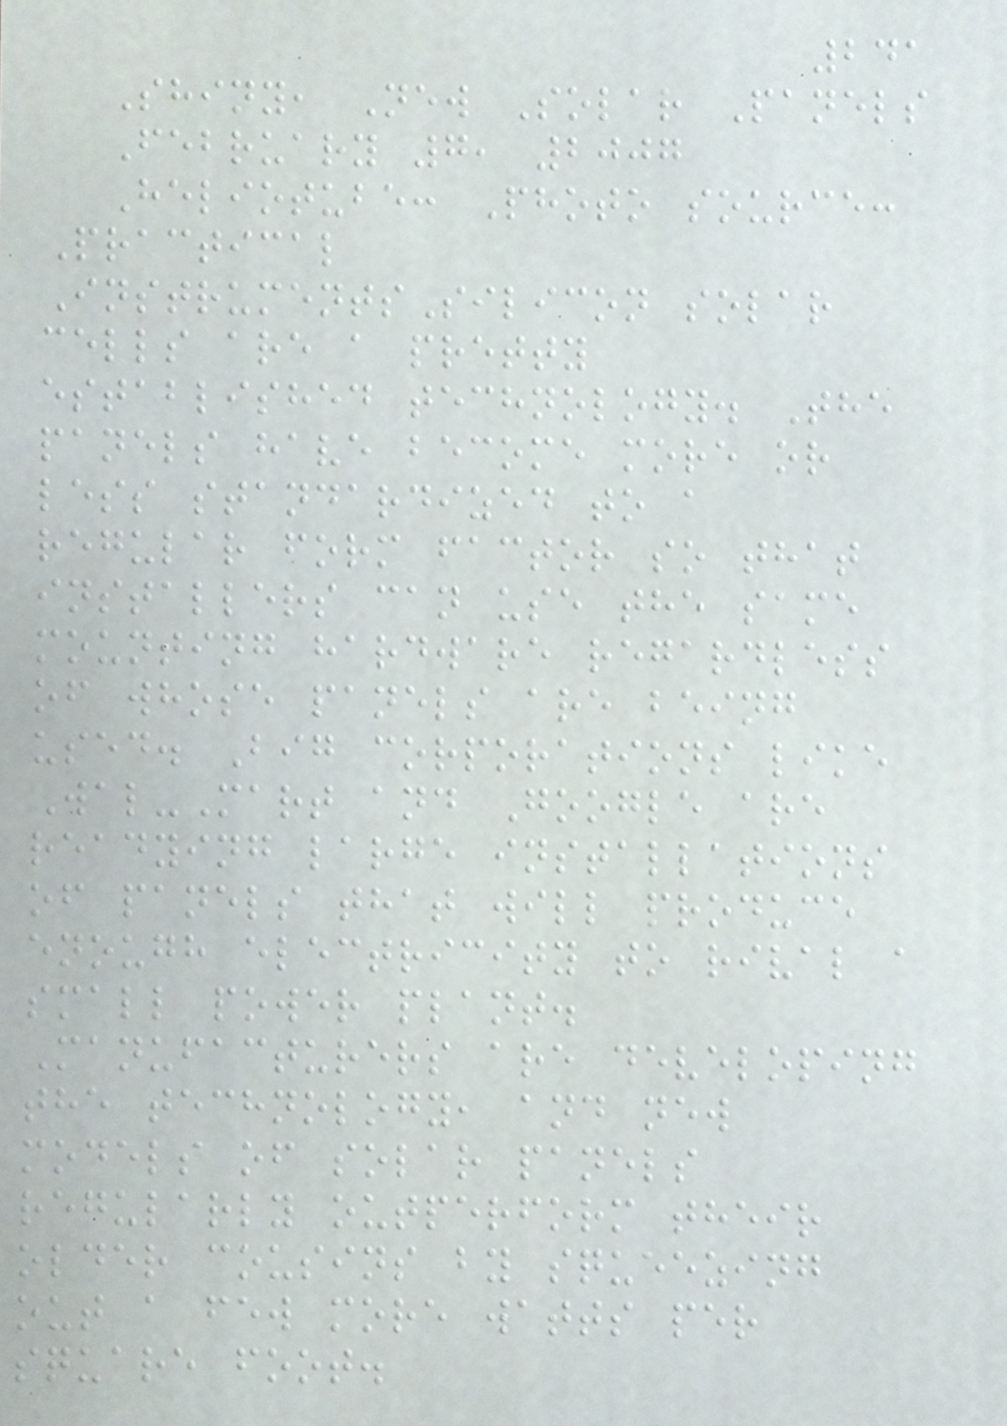241
Shiny, New Solar Panels
February 7, 2007
Heliotube: Photo source:
Practical
InstrumentsSilicon solar
cells are a pretty
established technology. The
panels have become more or
less standardized to a
regular form factor so that
installers can use the same
mounting hardware regardless
of whose panels are being
used. Big corporations like
Wal-Mart and Google are
readying large installations
of panels that will produce
enough electricity to rival a
small power plant.
Manufacturers are developing
the technology, and new
models of solar panels
regularly outperform their
older cousins by squeezing
out a few more watts per
square foot.
